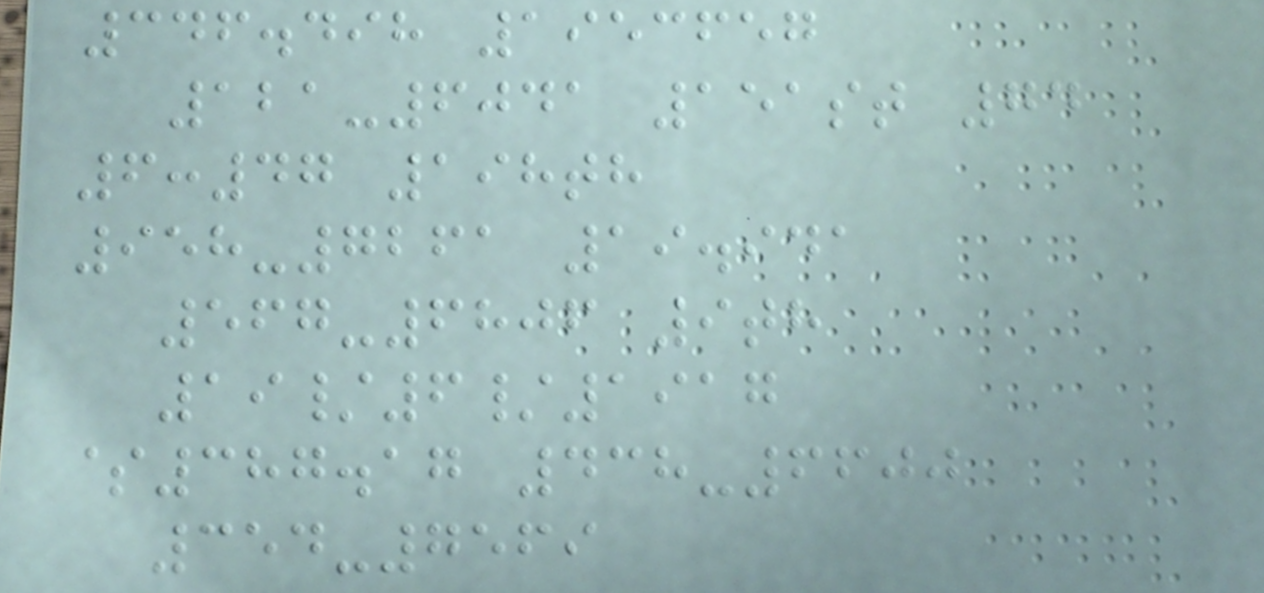346.498 1953657
121-6041 151st 74
6:47 198th
958-7261 19.941
567-6806 9th
19/6/1917
$387.17 438-6600
354-7569
